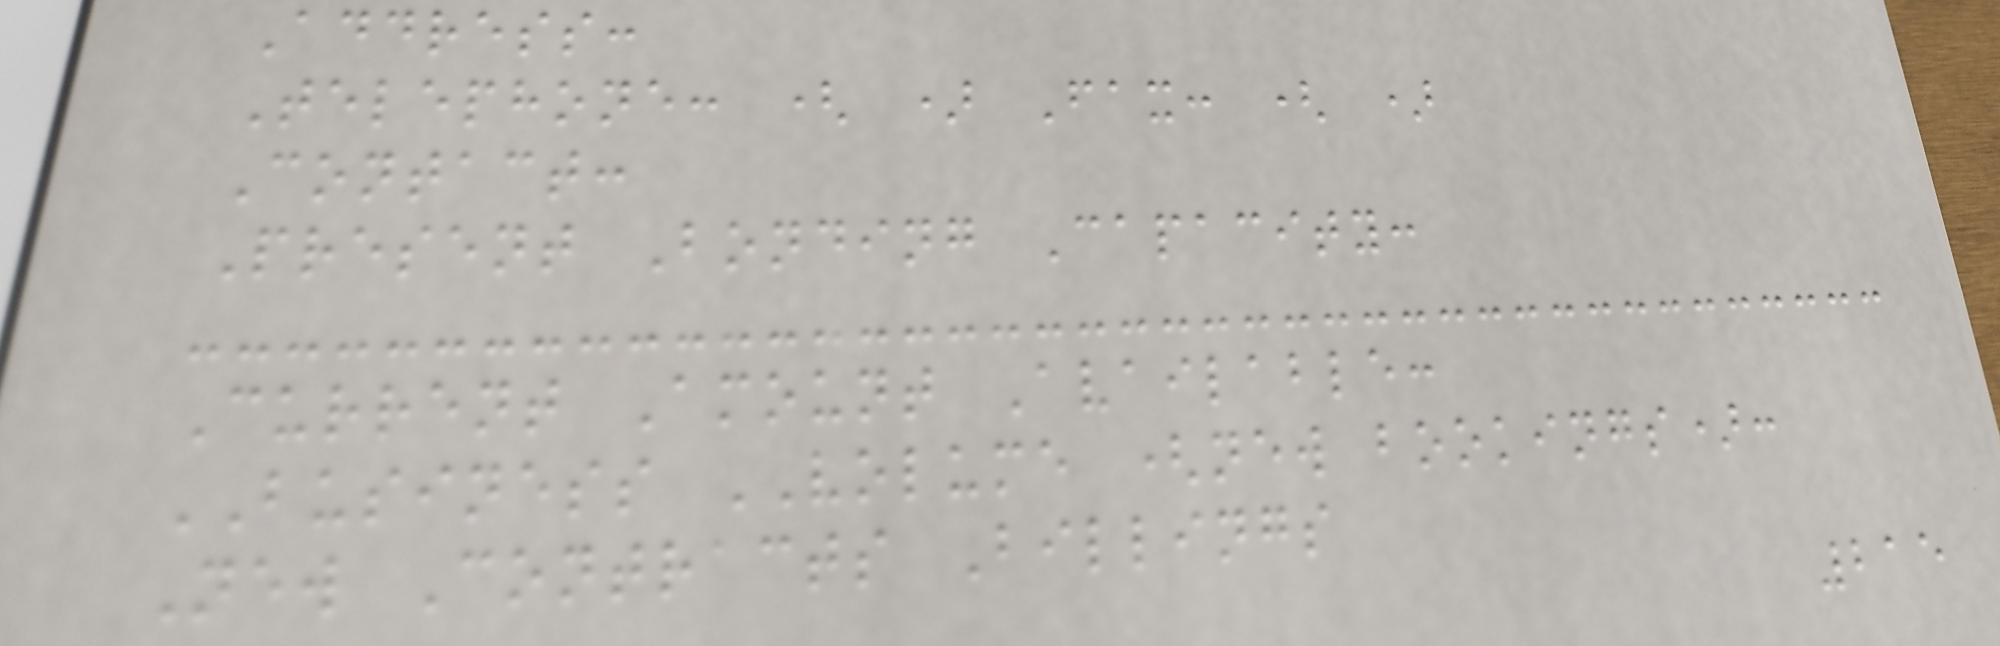Address:
Telephone: ( ) Fax: ( )
Contact:
Present Bonding Capacity:
Current Amount Available:
BUSINESS VOLUME (new bookings):
New Contracts Billings
215
